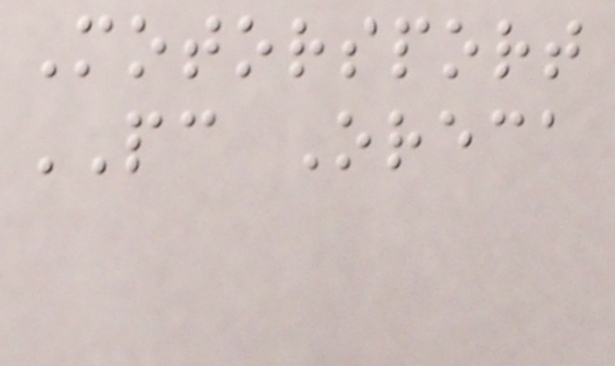Motorsport
PC Oreca
